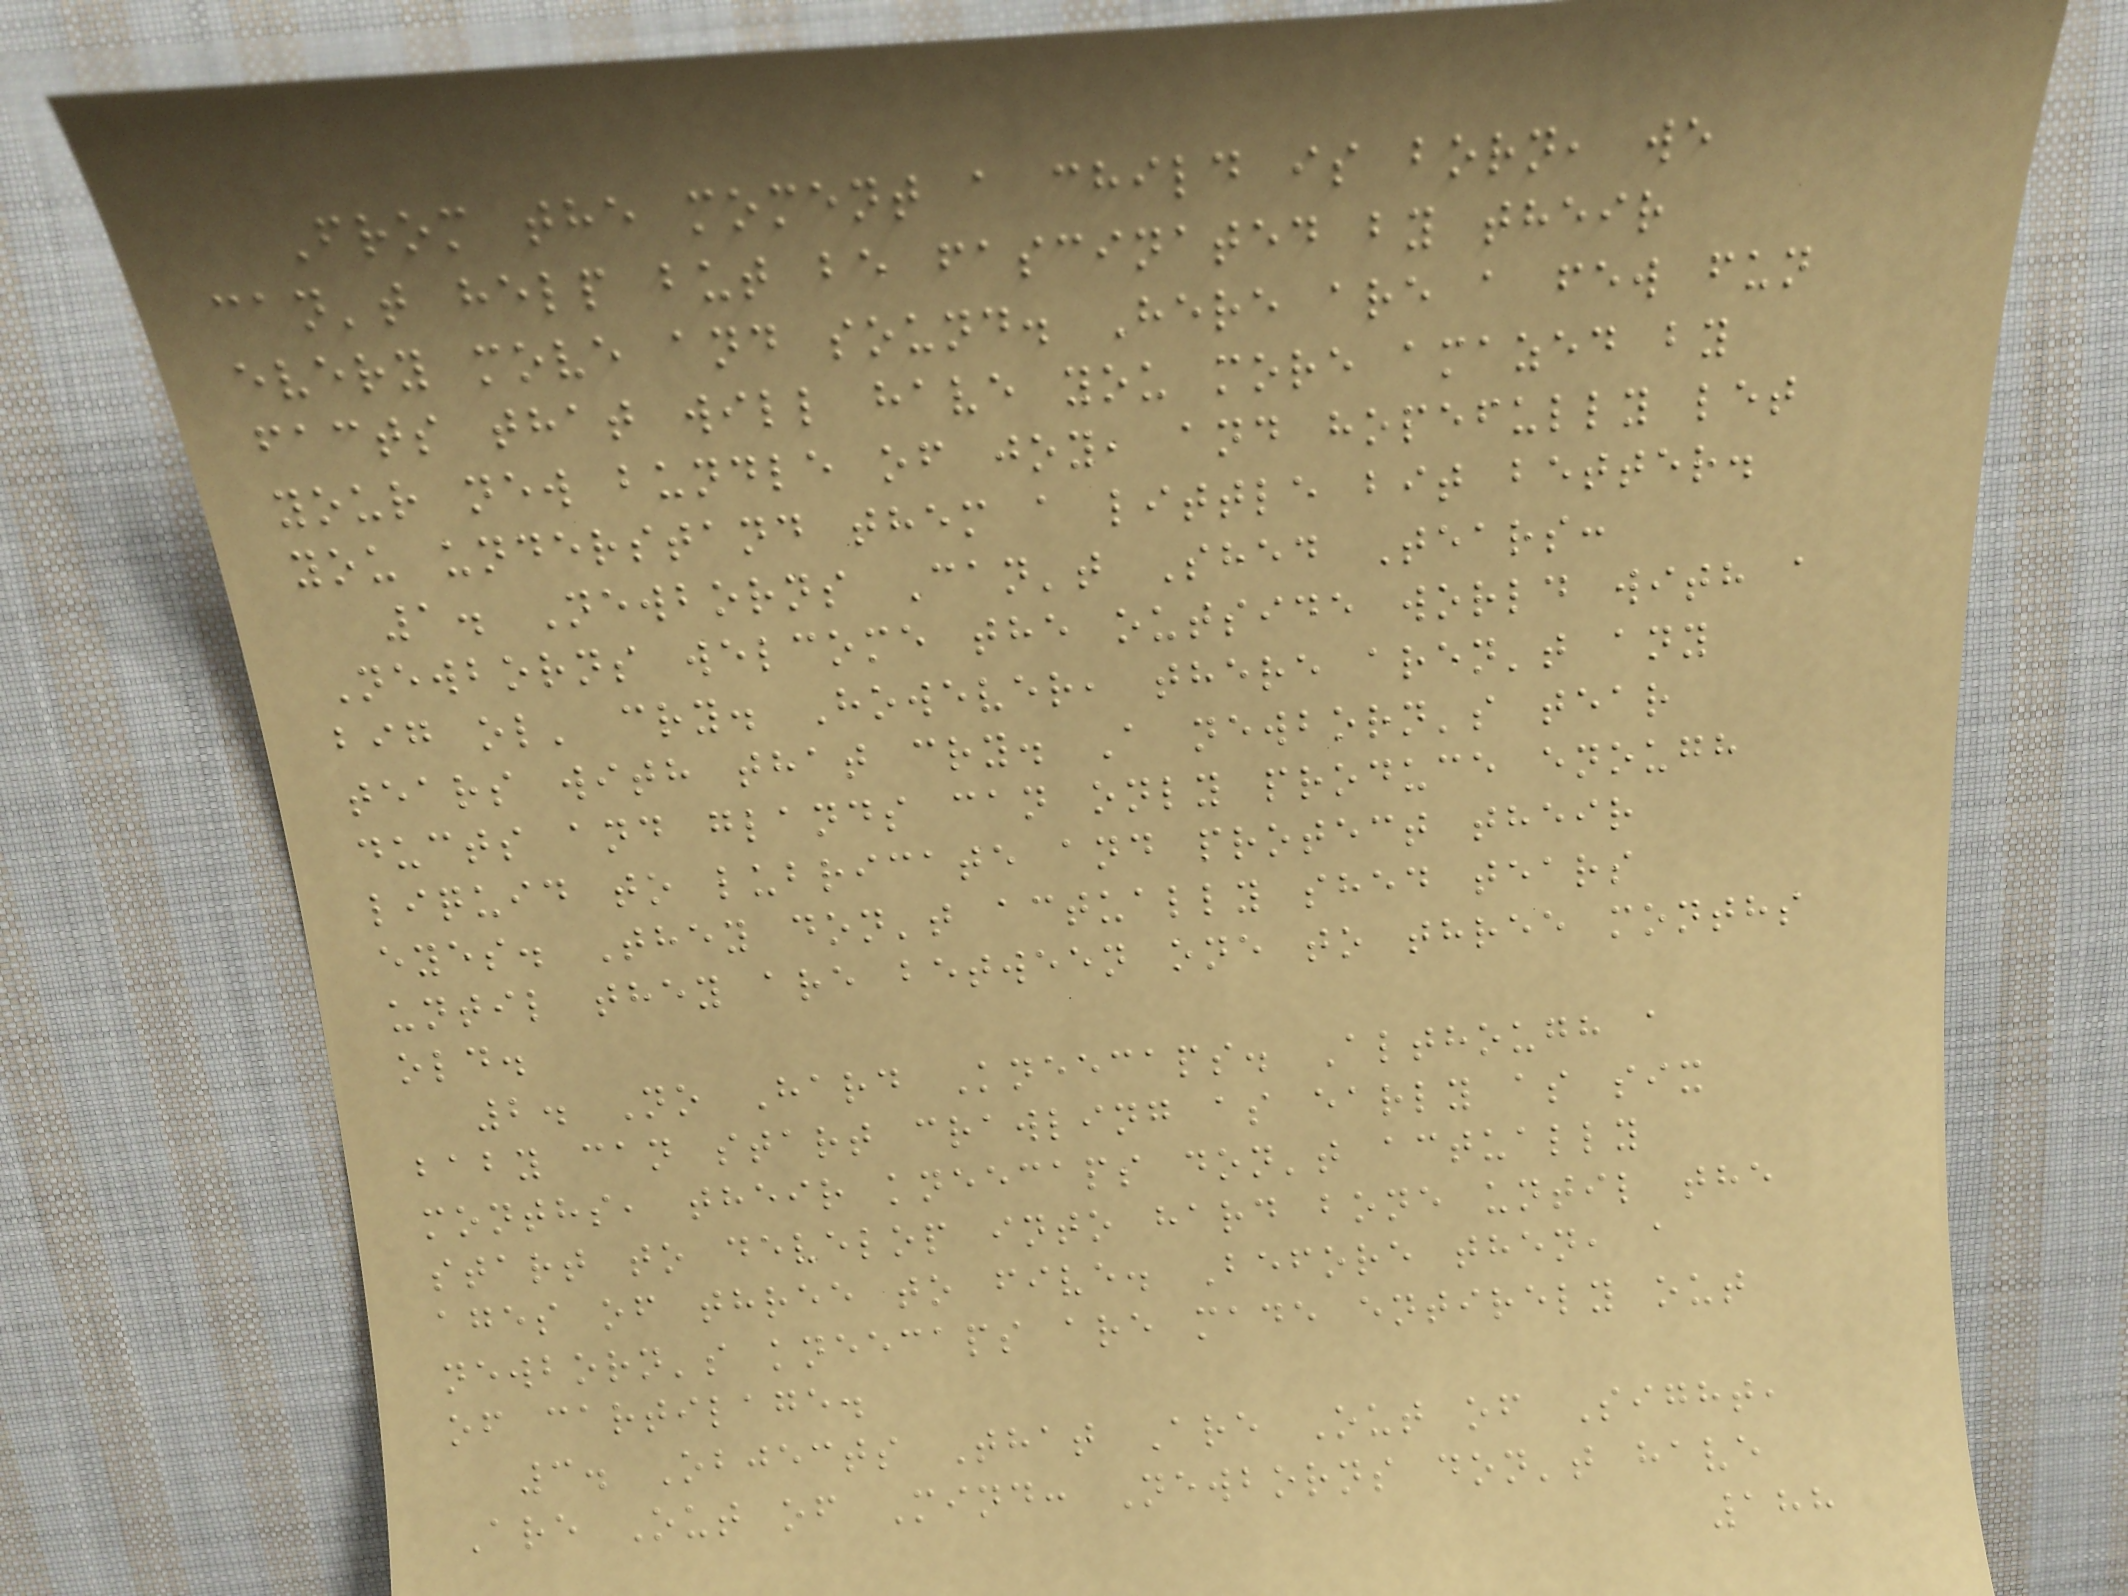From the moment a child is born, we
can't help but be fascinated by their
every move and sound. Here are a few fun
facts that will have you more amazed by
your new bundle of joy, and hopefully let
you understand them a little bit better.
1. Newborns Can't Shed Tears:
Newborns welcome the outside world with a
big ol' cry. However, there aren't any
tears with that cry. A newborn's tear
ducts and glands can only produce enough
liquid to lubricate and protect their
eyes. They don't actually shed tears
until they are between one to three months
old.
2. No Hard Kneecaps. Although a
baby can start crawling as early as six
months, their kneecaps don't actually
start to develop into hard bone until the
ages of three to five. Before then, a
newborn's kneecaps are made entirely out
of cartilage.
3. Objects That Are Out of Sight,
Are Out of Mind: Newborns don't have
188
